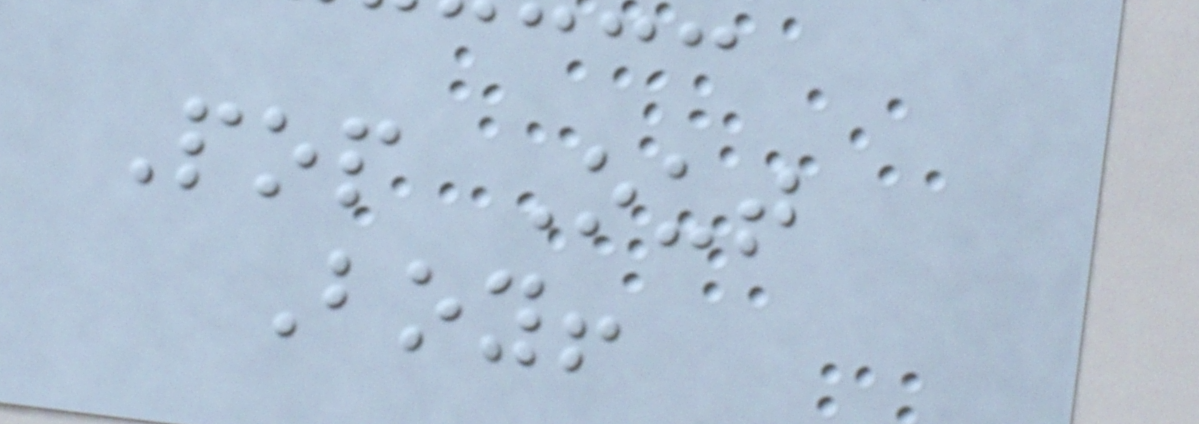Pop Out
Boy!
